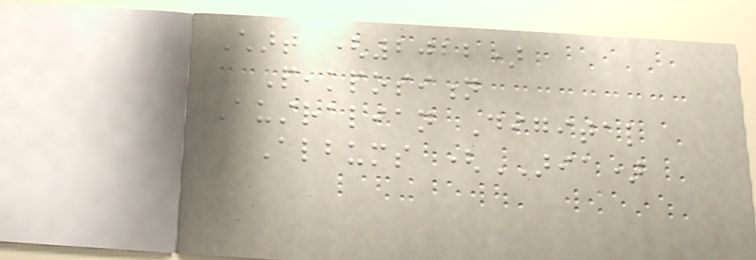Chart (2022)
Peakposition
Australian Digital
Albums (ARIA)
